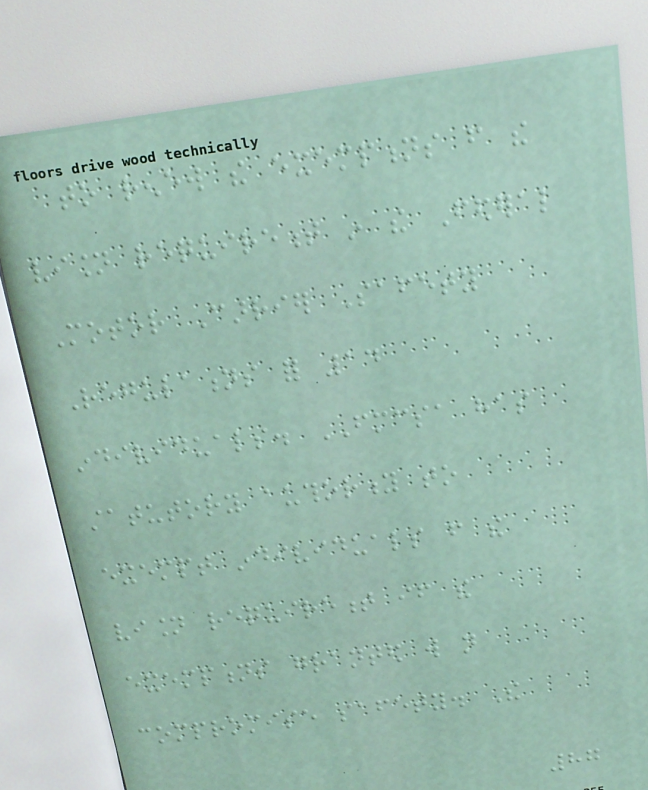to renew the exemptions from the
vision requirement in the Federal
Motor Carrier Safety
Regulations for 14
individuals. FMCSA has
statutory authority to
exempt individuals from the
vision requirement if the
exemptions granted will not
compromise safety. The
87
